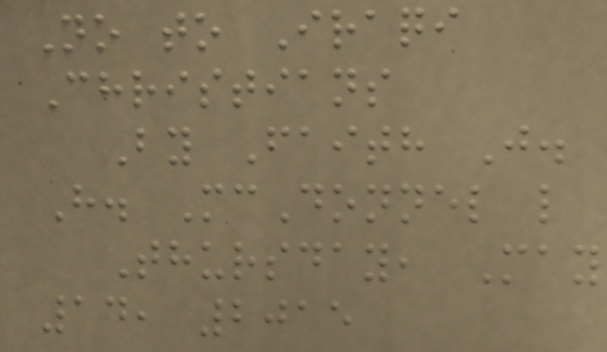No to Iraqi
Christians
By Faith J.
H. McDonnel l
Thursday, May
14, 2015
